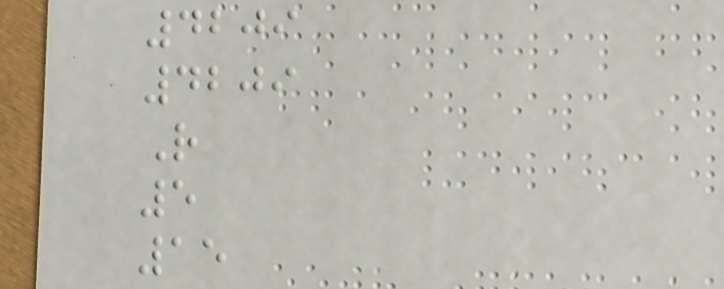4209
4209
R
5
15
